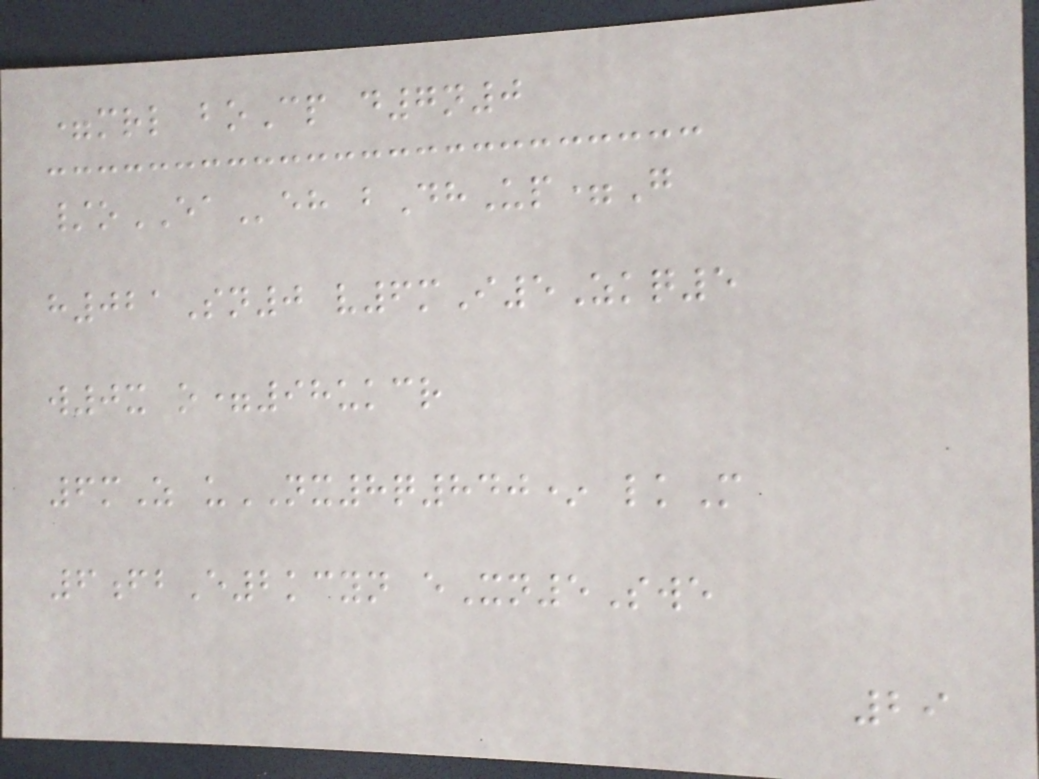=mrl boCp d7n0
/oEAeh bDhUp=G
h021Sn0 v6mI5Zkq5
w0x o=98ukcr
6mZ uNX8q840* lkM
6fbE2kcyn eXn5Swe
29
